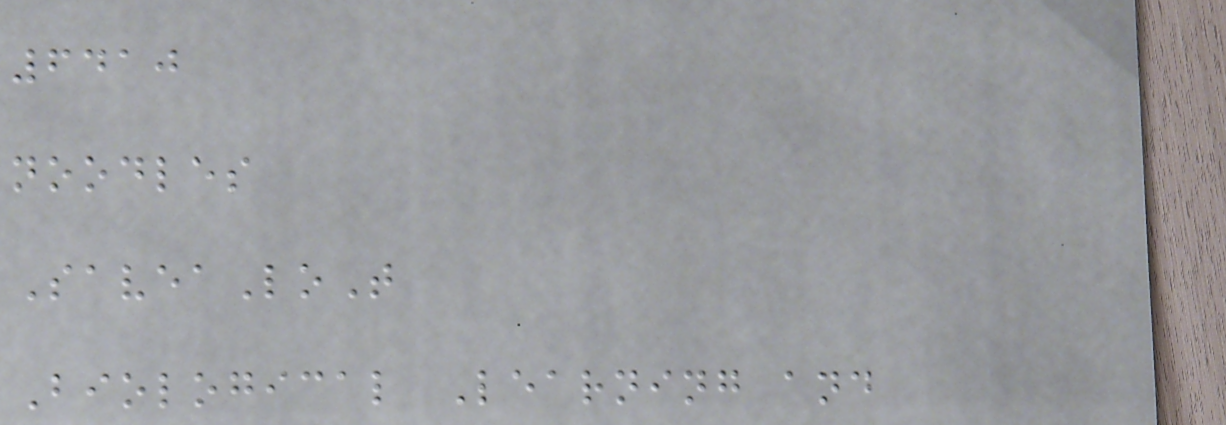6410
noodles
SaveaLoT
Biological Learning and
